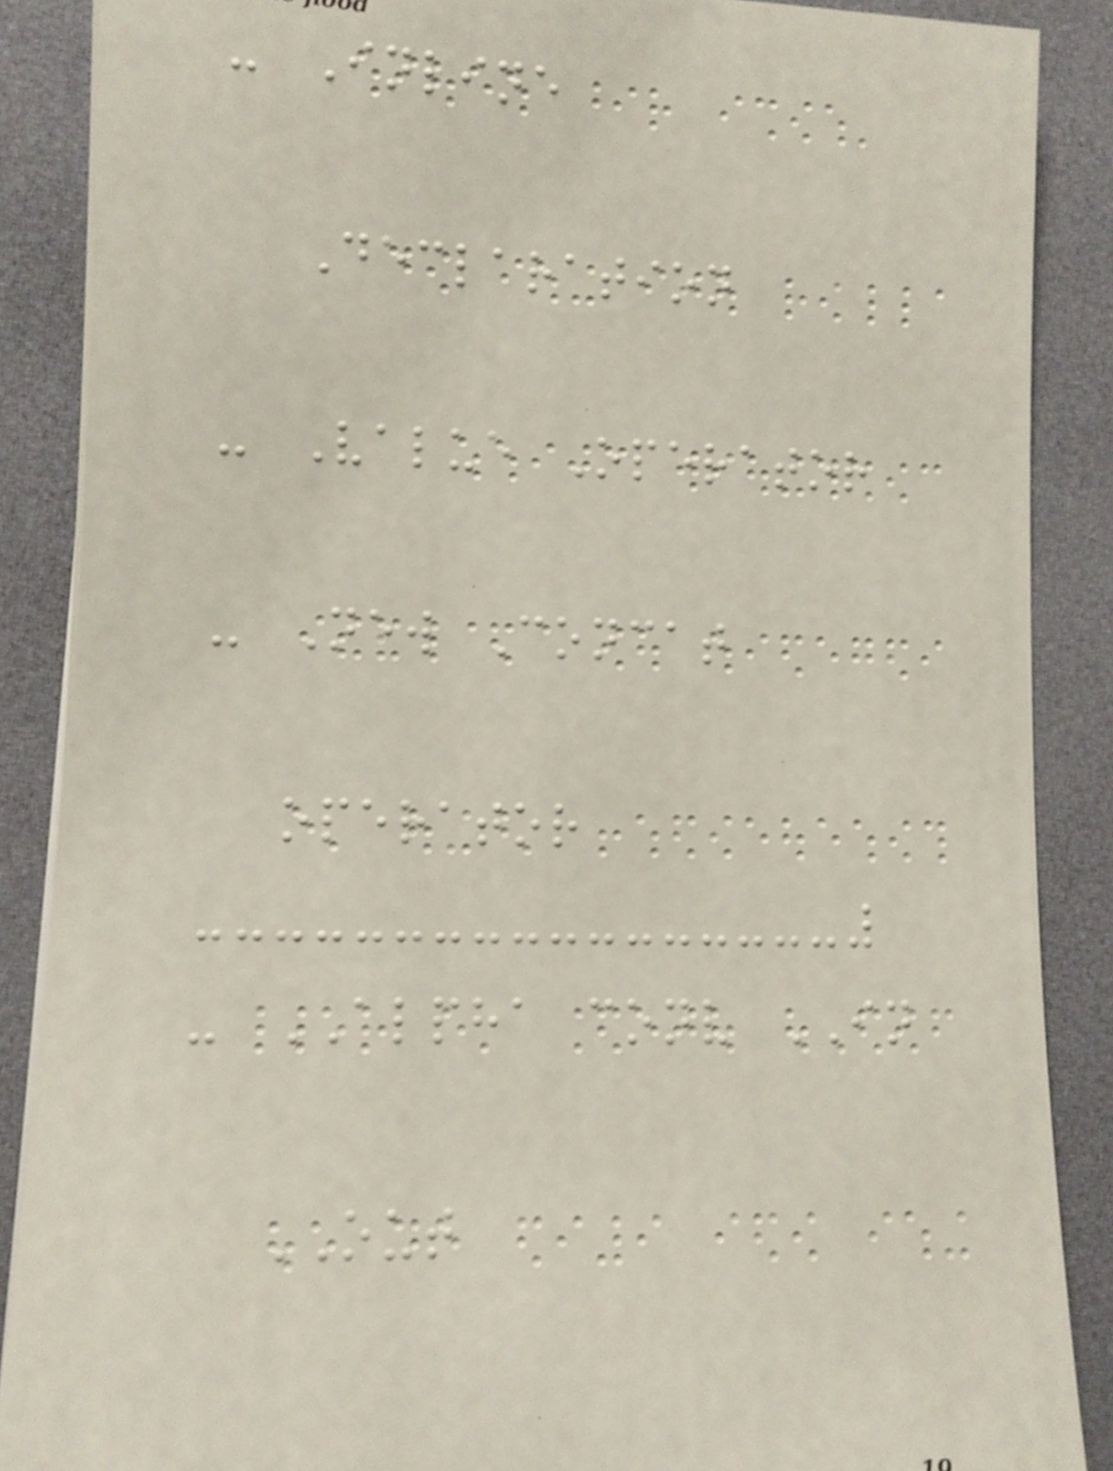- Inline
Declaration
- Value Operator
- New Concat
operator
- ALPHA conv IN
OUT
